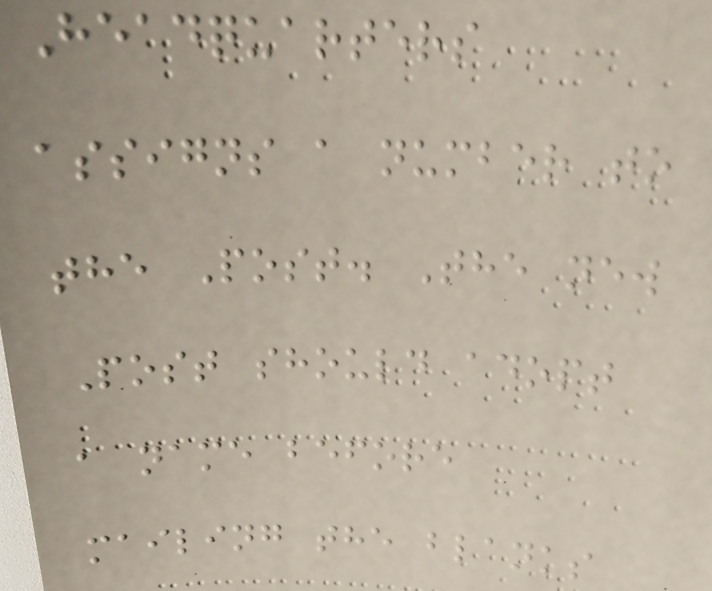Headquarters
assigns a number to
the Post. The new
Post should adopt
a name before
mailing the blanks
